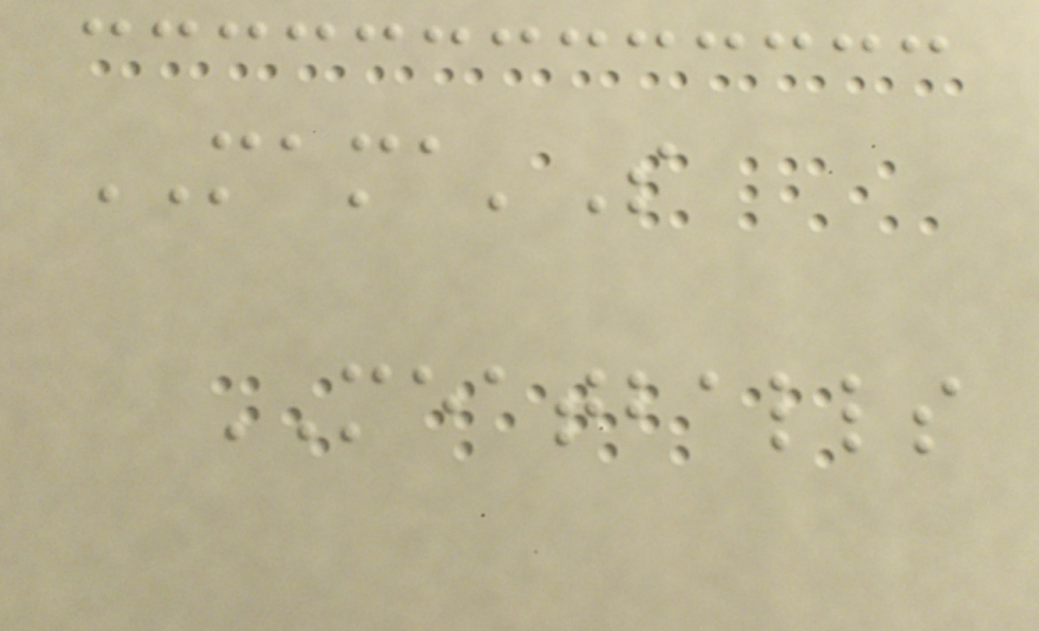MAMA'S
MEATBALLS
